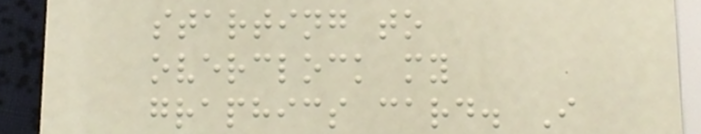starting to
overclock my
graphics card. I
